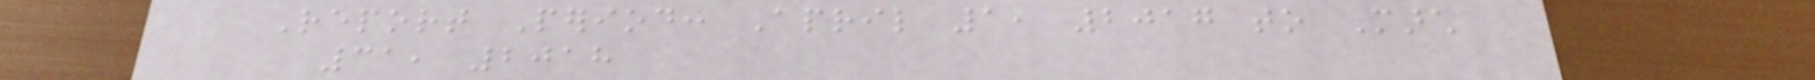Report Period: April 1, 2017 to March
31, 2018
